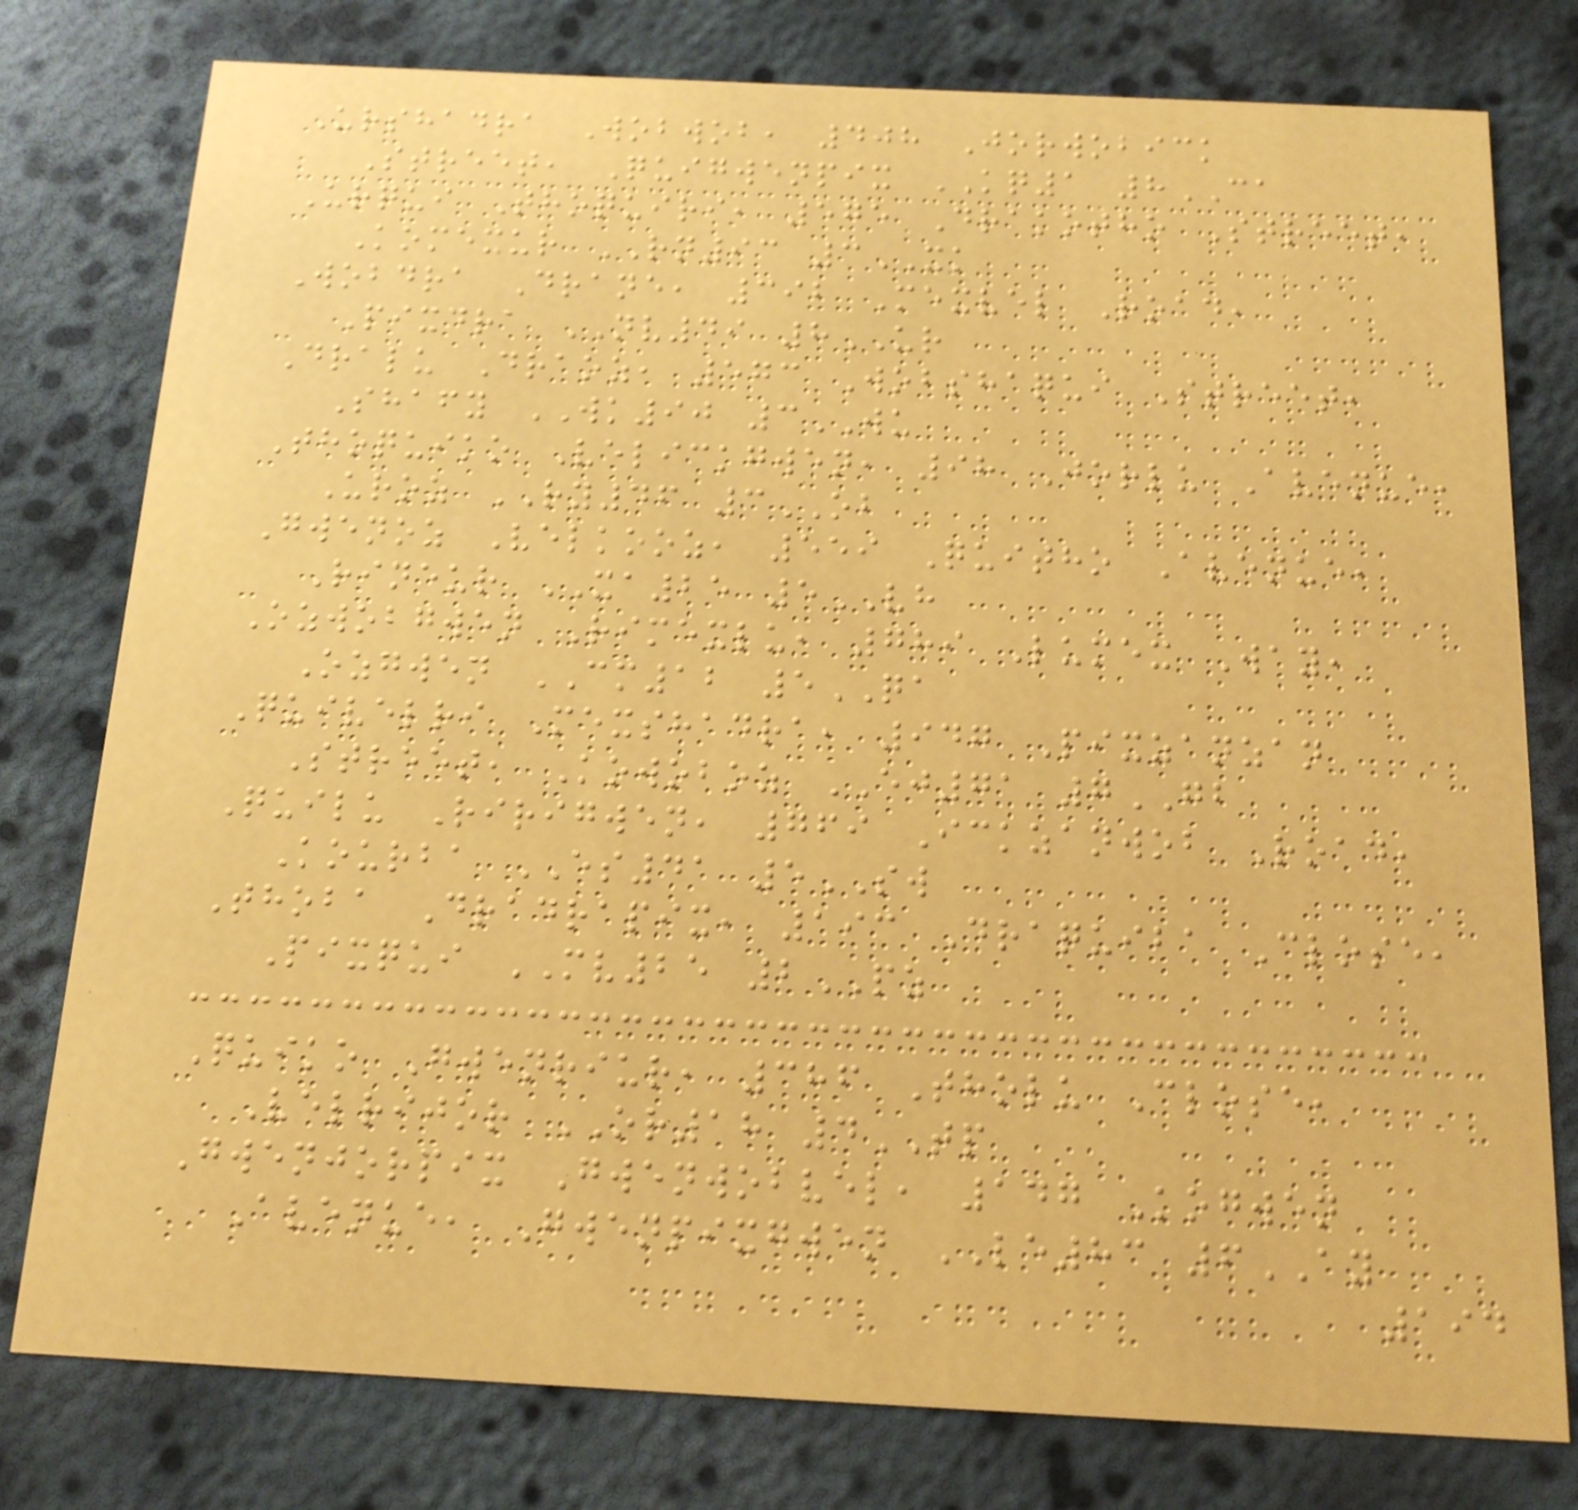Urshadra Wobwob, 408 Jorwobick
Street, Quigwenpix KQ1 8CA
Urqui Thoquiri, 575 Drakotho Street,
Komexur RN93 3XK
Wobdra Drane, 392 Mexvel Road,
Pixdra NV49 8UR
Dralu Draoz, 573 Wobshaqui Street,
Shafy WK90 3WU
Thoquiko Velickgwen, 98 Jorlu Avenue,
Uroz RY46 3OB
Gwenoz Velkooz, 559 Quitho Avenue,
Rineur XA25 5VH
Ozwobgwen Rimexlu, 789 Lumex Way,
Ozgwen CM12 5QA
Quivelri Mexshadra, 947 Pixzanzan
Street, Kowoboz EJ71 7GB
Quilu Ririgwen, 769 Ickzanwob Road,
Kourba ES41 5SW
Thoba Dradrapix, 193 Draquiba Close,
Pixqui MV25 2PZ
Quiko Gwenriur, 386 Tholu Close,
Velrijor OR18 4TP
Gwenjorpix Gwenwobvel, 147 Kogwen
Avenue, Gwenpixgwen LE83 6AY
194
